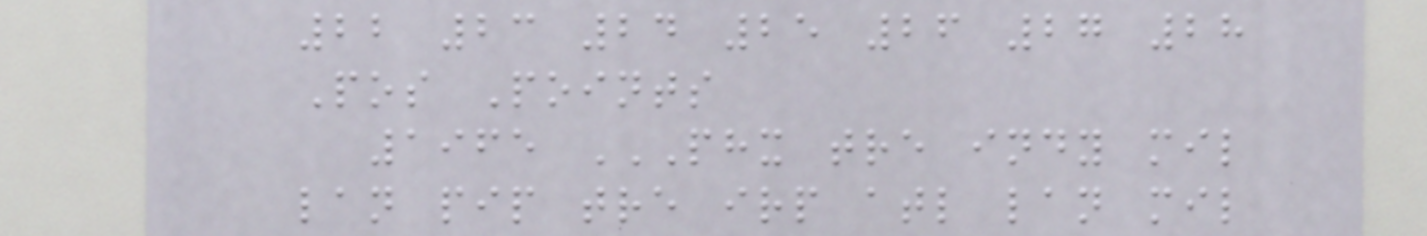22 23 24 25 26 27 28
Pos Points
1965 PHX TRE INDY MIL
LAN PIP TRE IRP ATL LAN MIL
